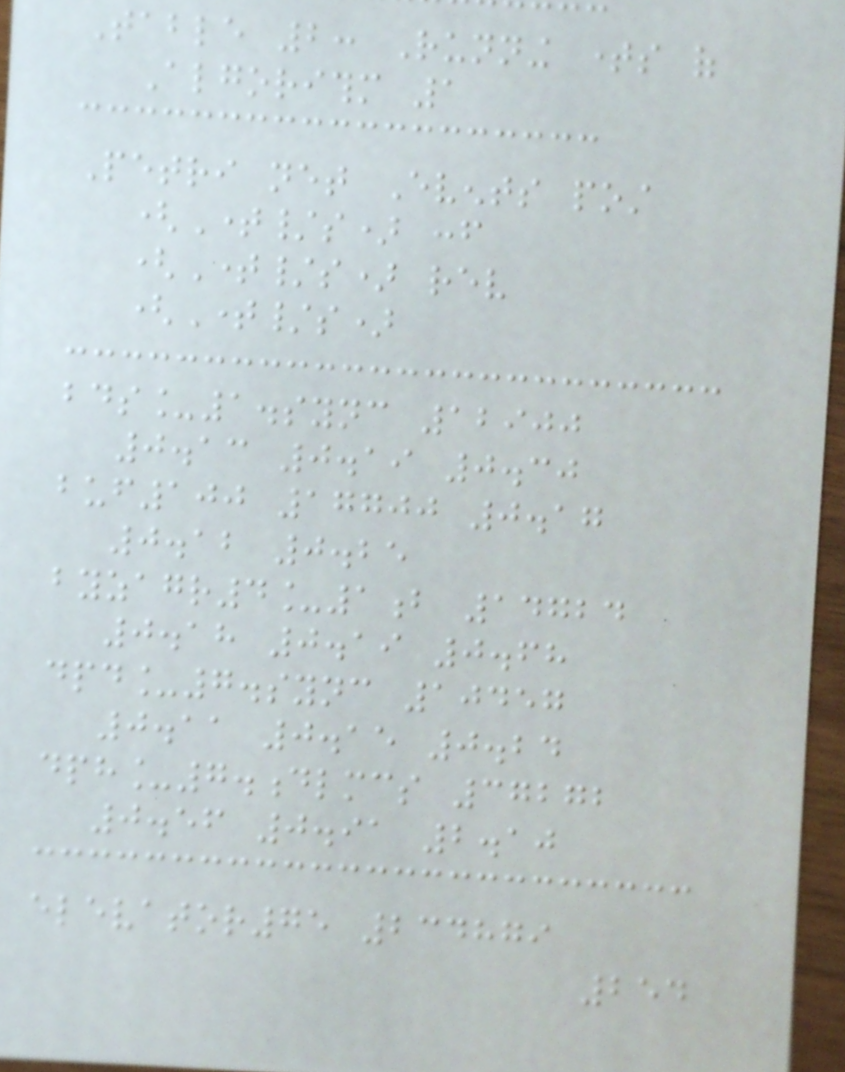Table 2: Running times of
Algorithm 1
Petri net Events post
(Time/s) conf
(Time/s) rev
(Time/s)
bds_1.sync 12900
0.13 0.19 0.30
buf100 17700 0.17
0.12 0.25
byzagr4_1b 14724
0.18 0.19 0.68
dpd_7.sync 10457
0.11 0.15 0.24
dph_7.dlmcs 37272
0.56 0.91 2.10
elevator75 234879
254
